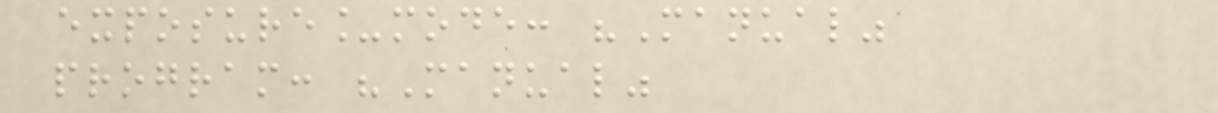exposure_mode: "Manual"
program: "Manual"
